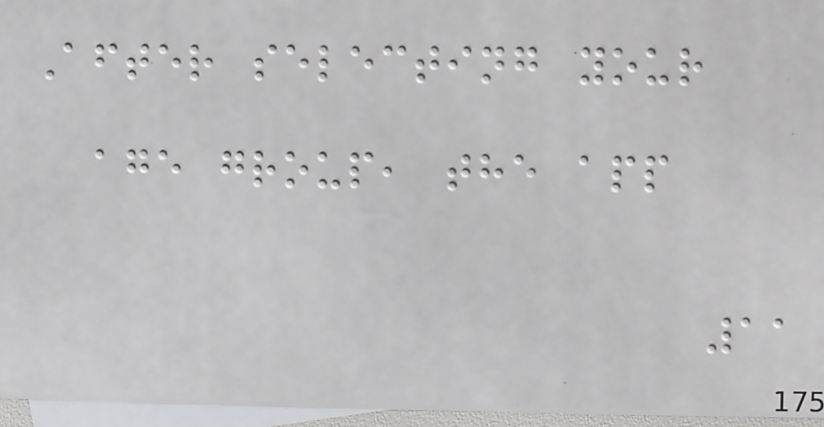After selecting your
age group, the app
11
